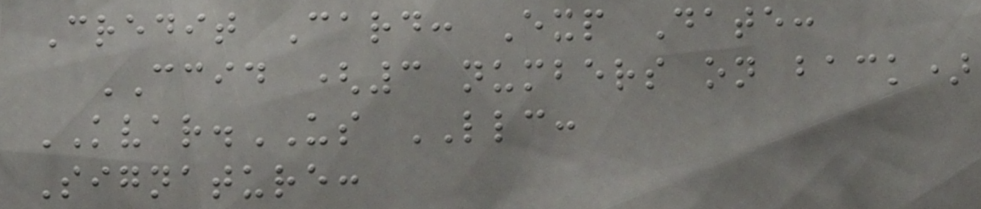Credit Card: Exp Date:
CCID (3 numbers on back)
KVAR.US LLC:
Signature:
